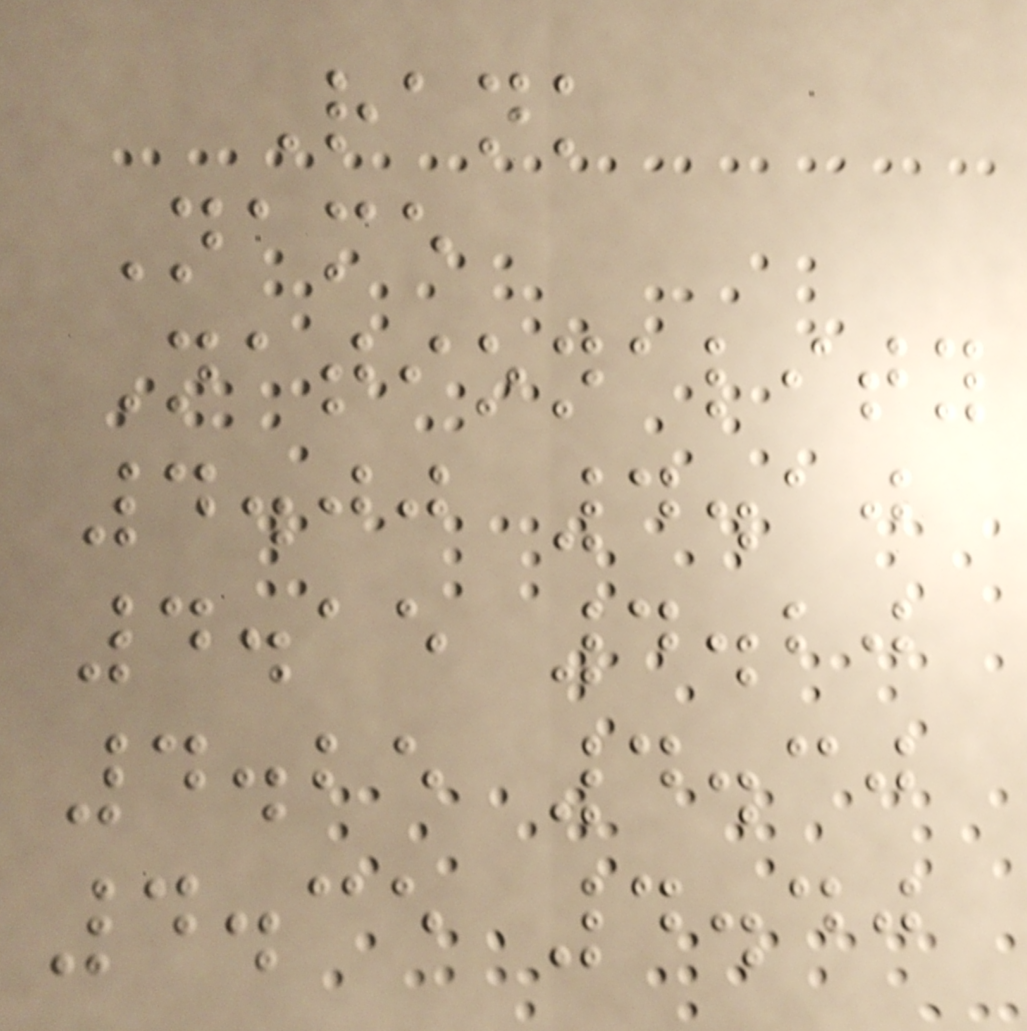Rank
Name
Nationality
4.00 4.10
4.15 4.20
4.25 4.30
4.35 4.40
